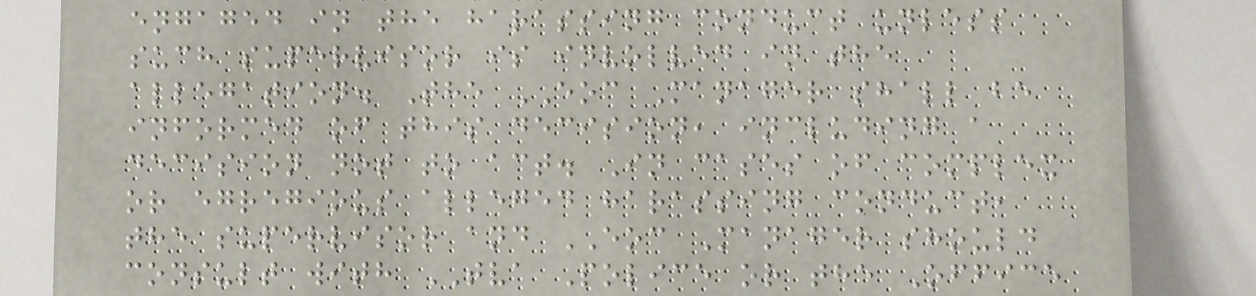engaged in the harassing conduct unless
such supervisor is involved in the
allegation. The EOC Manager shall be
informed of this decision, including a
decision not to act. In cases of complex
or egregious alleged harassing conduct,
the supervisor and EOC Manager should
consult with TVA Police or the Office
